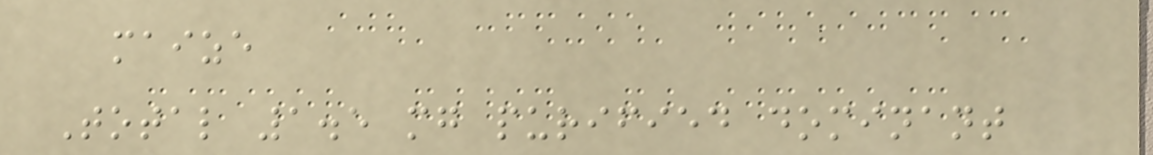maize
Total 1.5 mg purified dominant
